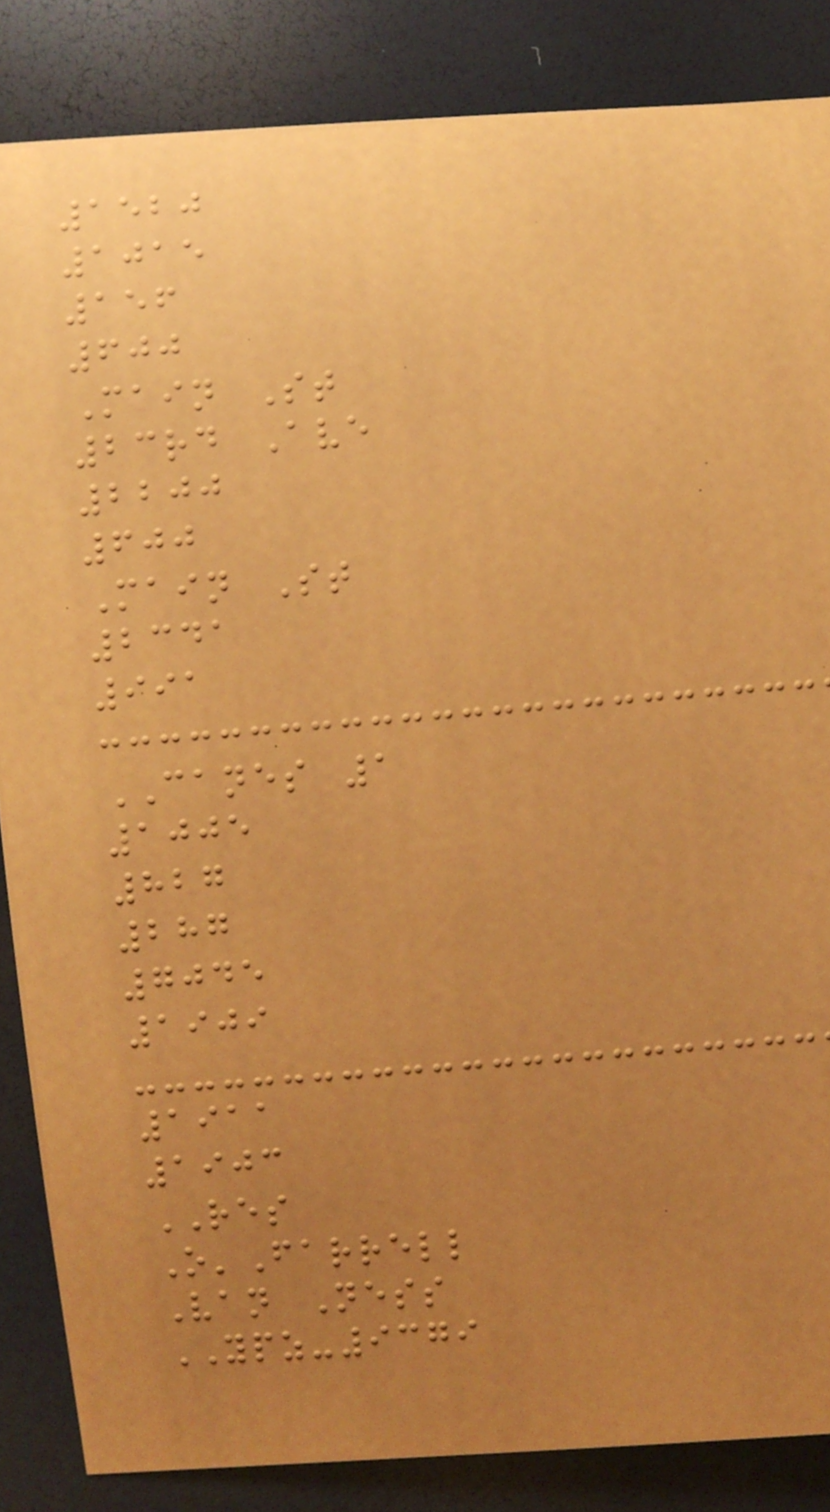1520
1015
156
600
Main St
23rd Ave
2200
600
Main St
2341
991
CANES 1
1005
827
287
7045
1909
1911
1903
RES
O'Farrell
Van Ness
YPZ-9379
